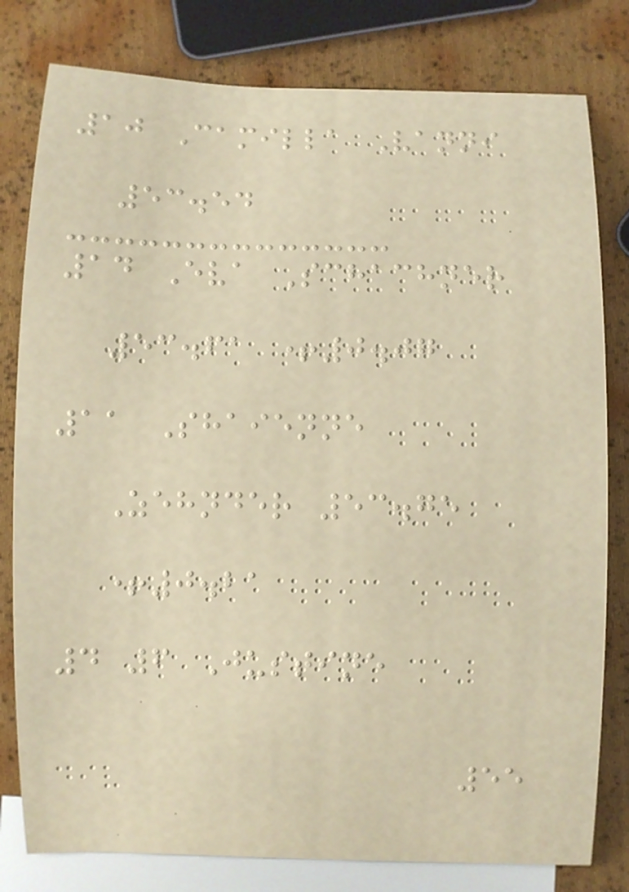10 Camilla Vanni
53.54
14 Eva Schachner
53.61 +0.07
11 Shaienne
Zehnder 53.75
+0.21
4 6 Justine
55
